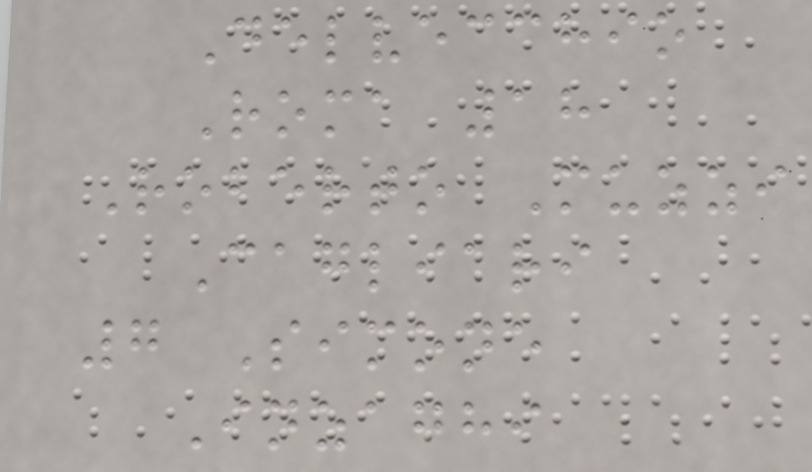Delvecchio
Roma 18
Roberto Muzzi
Cagliari
7 Simone
Inzaghi
